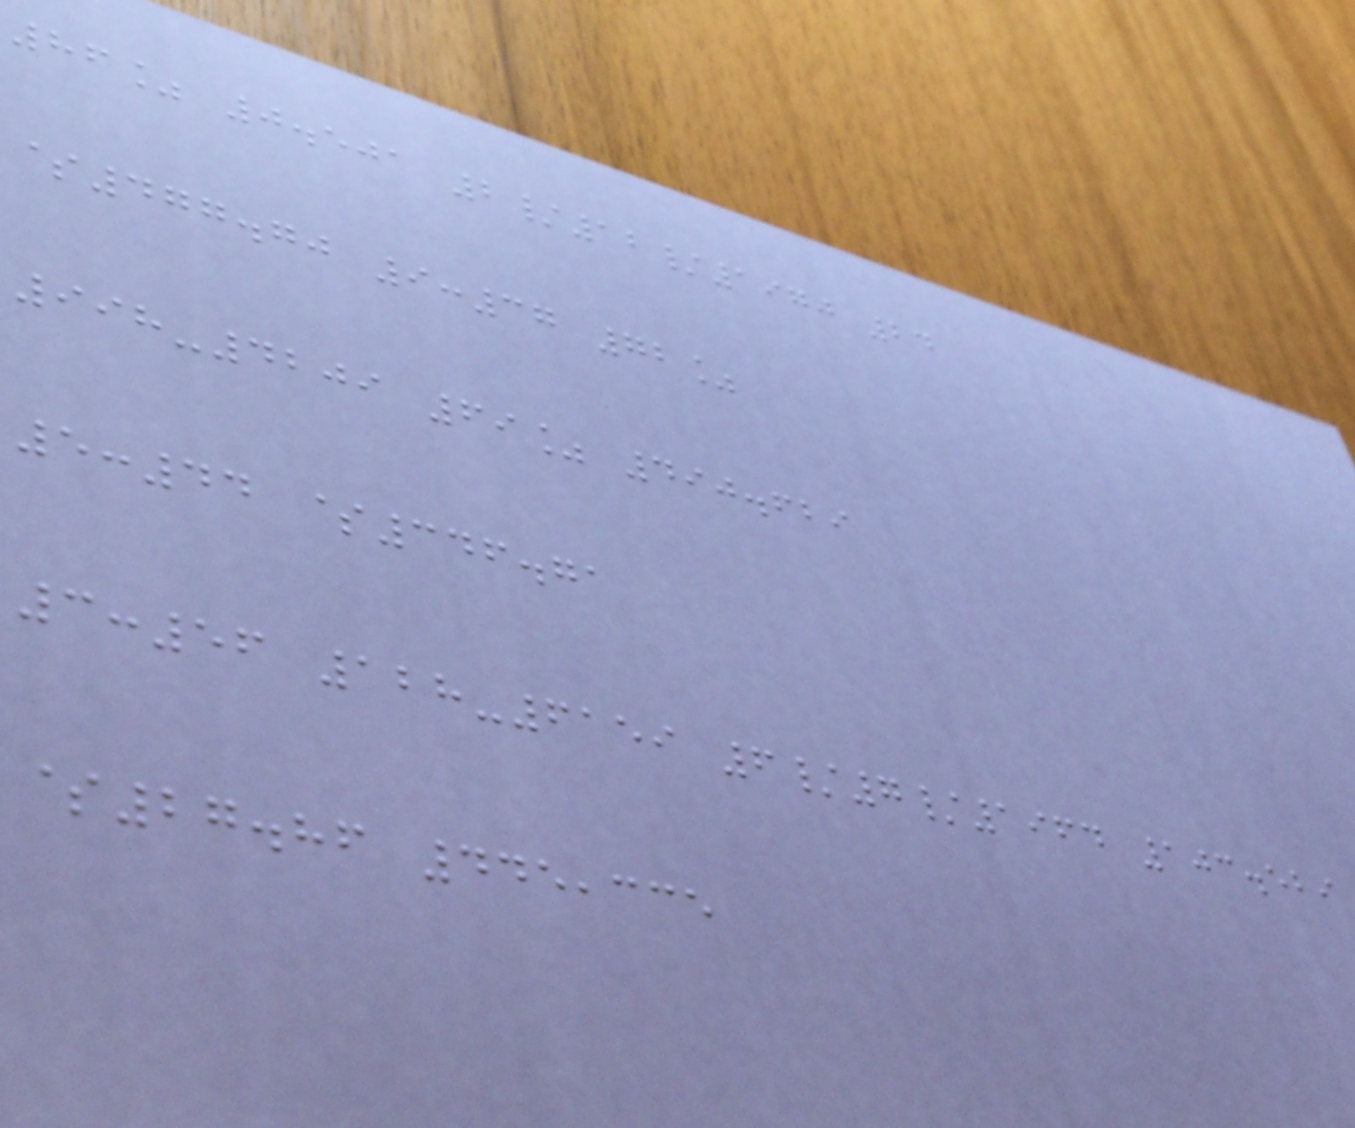86% 0.501 2/12/1970 24
$477.70 9:37 72%
998-4209 69% 490.629
5:44 $346.71
3:56 128-6159 6/7/1964 103.529
$27.86 445,335
